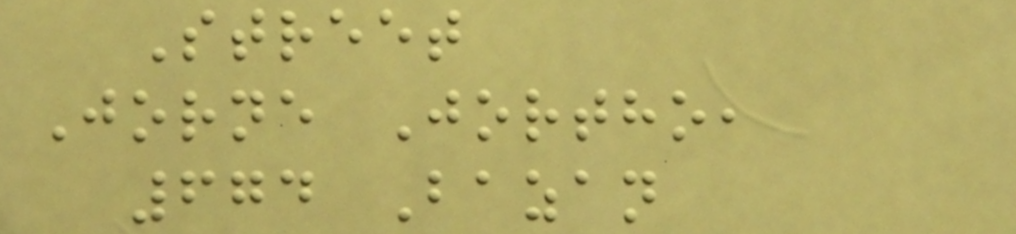Street
Jorne Jortho,
674 Bazan
